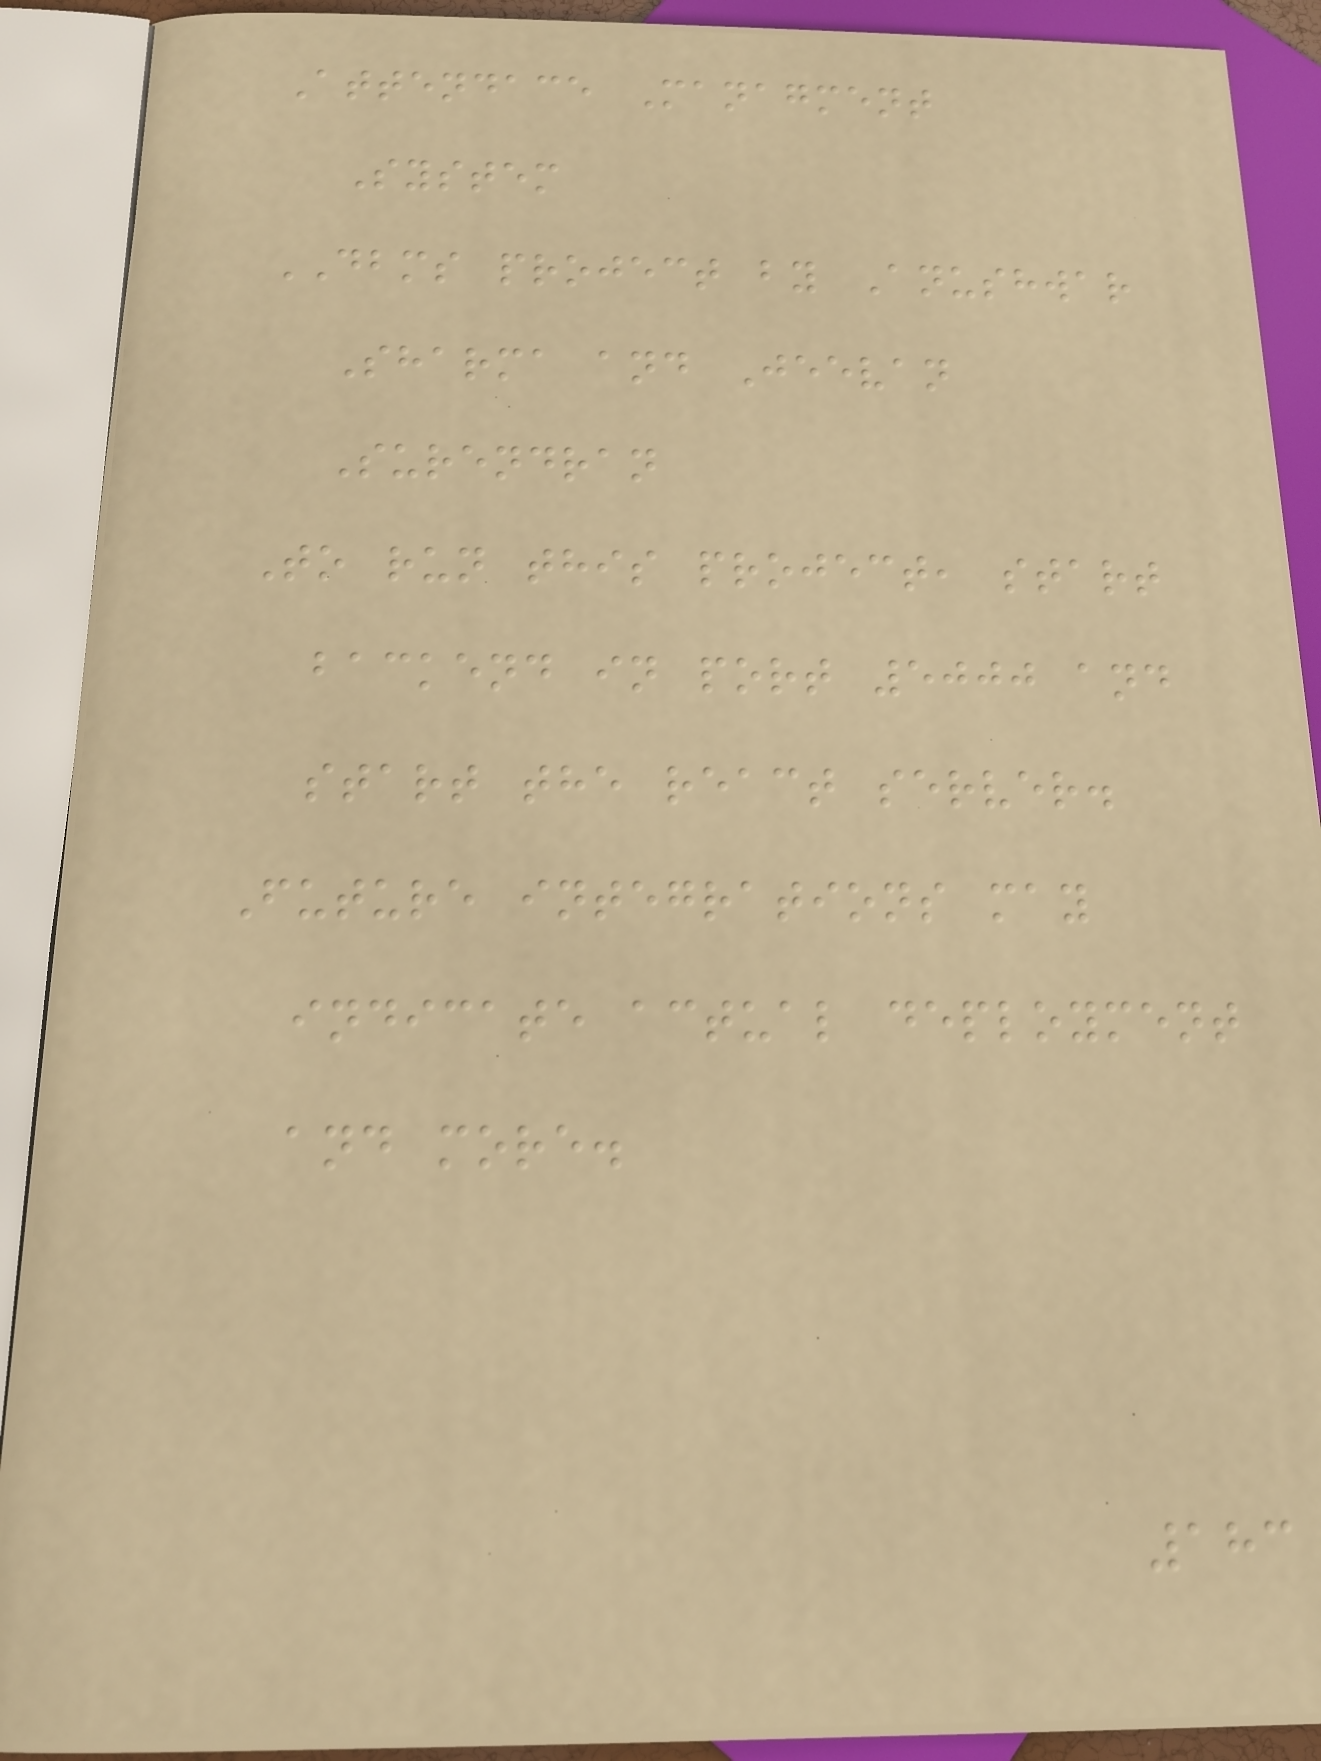Attendace Managment
System
DBMS project by Anushwar
Sharma and Jeevan
Surendran
To run this project, start
backend in port 5000 and
start the react server.
Future integrations may
indicate actual deployment
and more.
183
